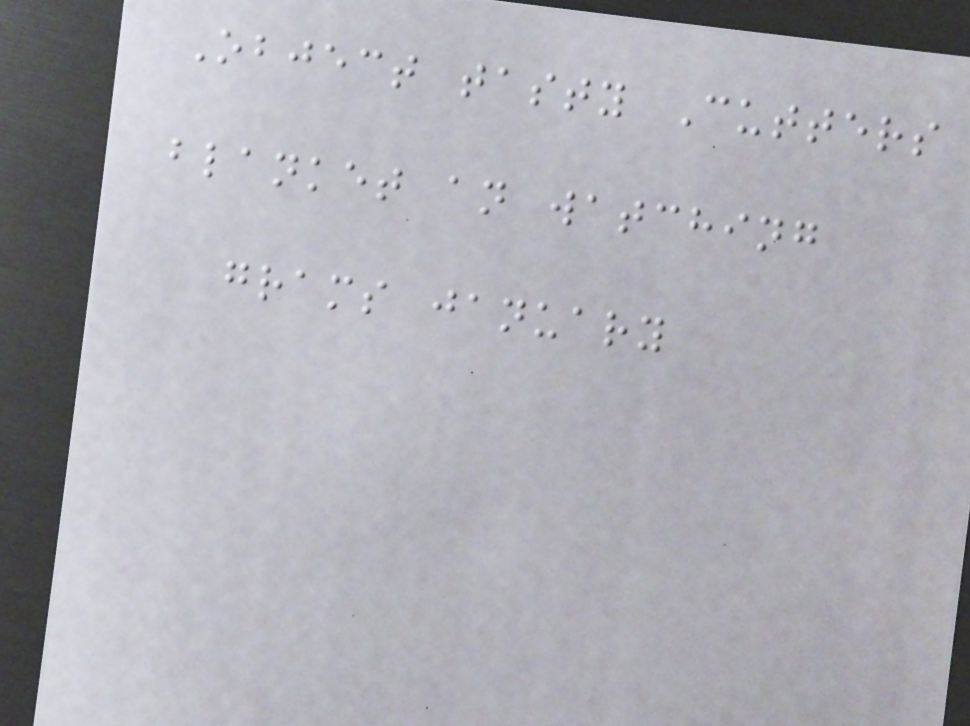Object tasty Cutters
blanket an watching
grams january
